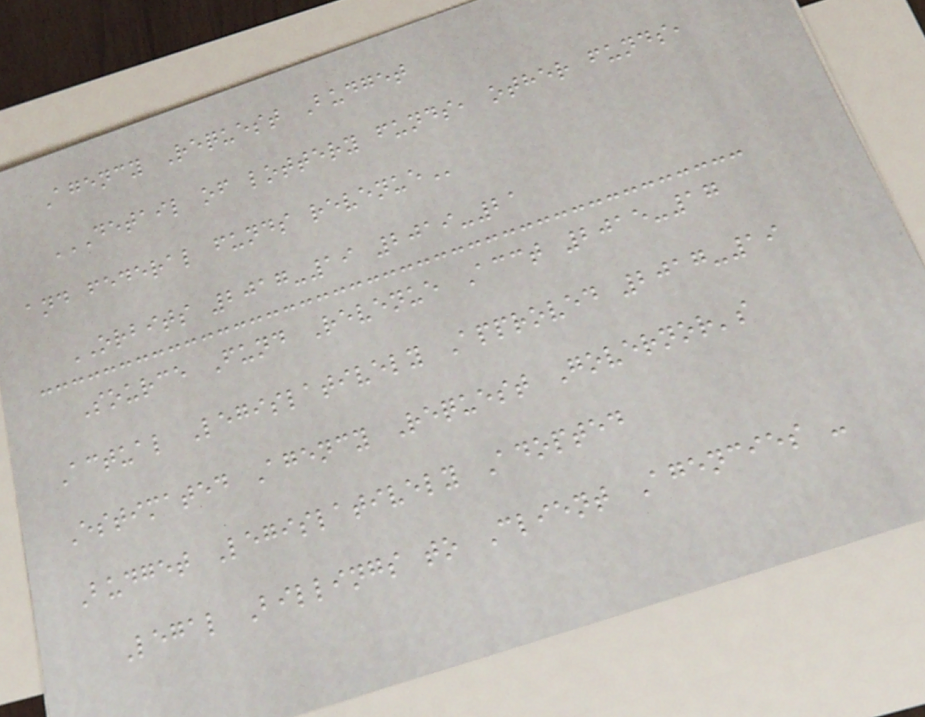Agency Request Budget
DETAIL OF LOTTERY FUNDS, OTHER FUNDS,
AND FEDERAL FUNDS REVENUE
ORBITS 2017-19 2019-21
Source Fund Revenue Acct 2015-17
Actual Legislatively Approved 2017-19
Estimated Agency Request Governor's
Budget Legislatively Adopted
Legal Billings to Client Agencies -
